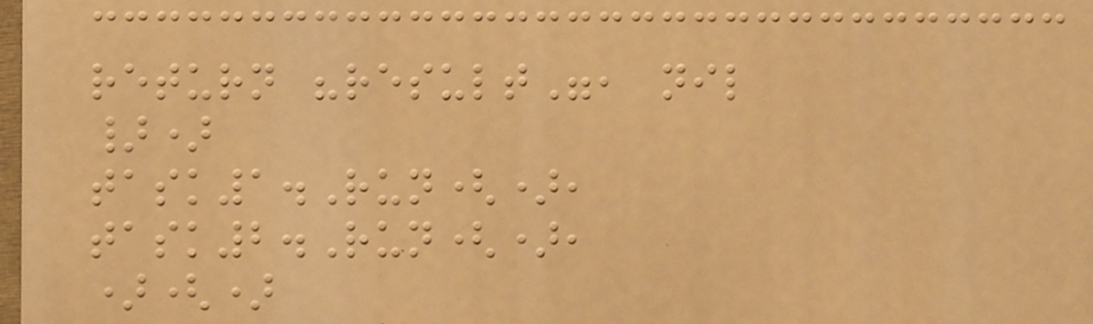return "result", nil
})
task1.Run(),
task2.Run(),
)()
